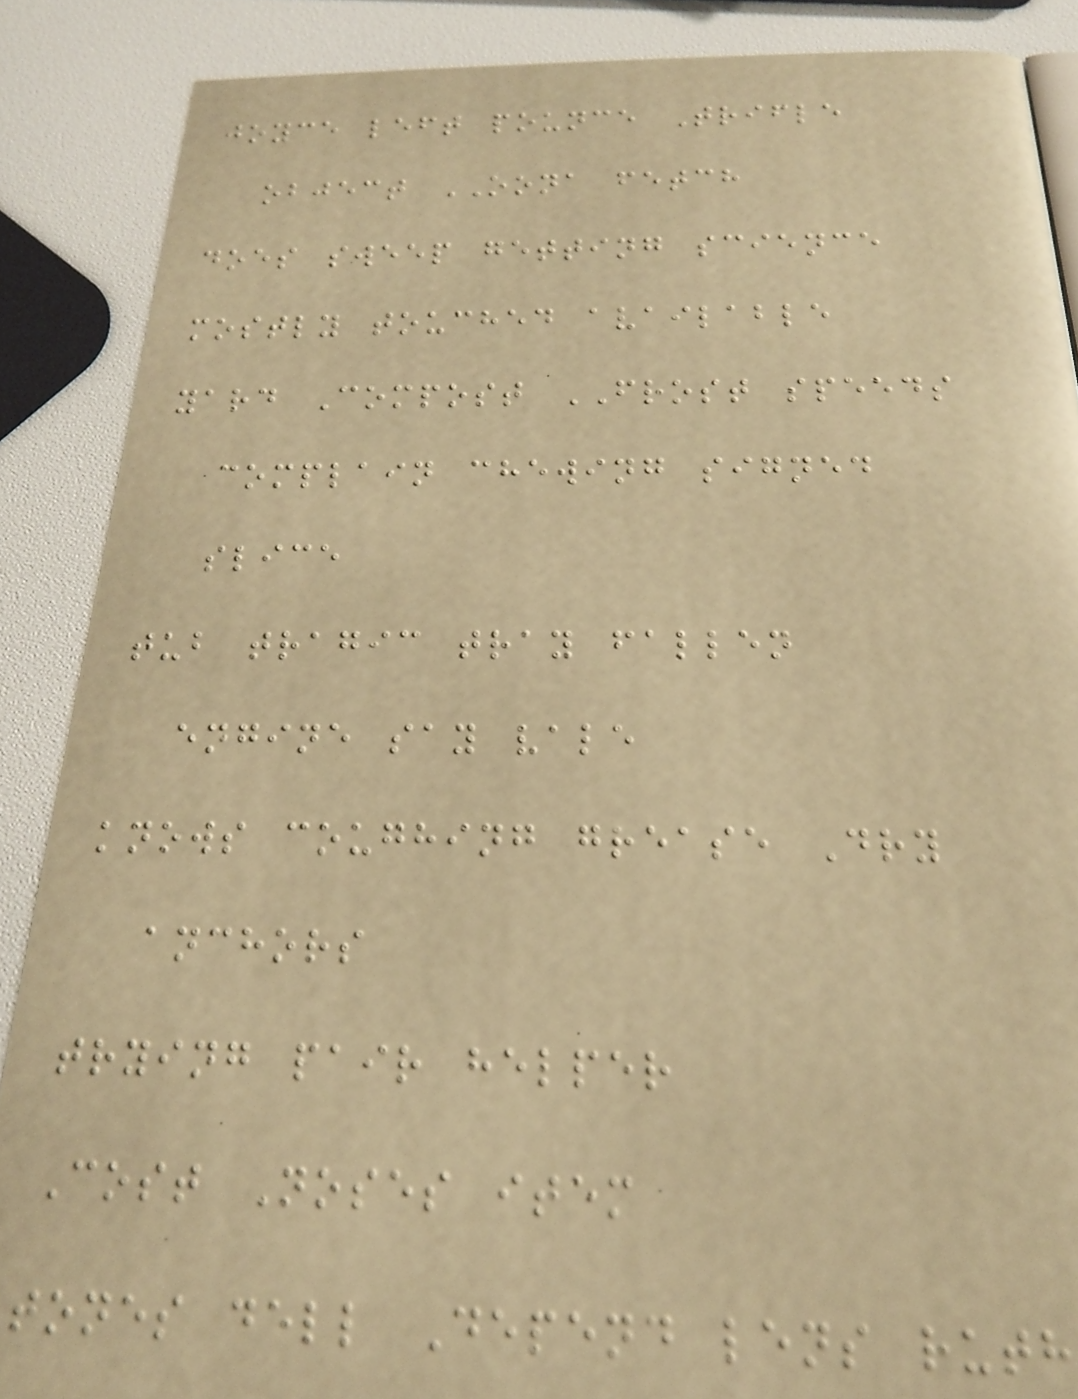joyce left pounce Trifle
object OONA fetch
does sweep getting science
mostly touched available
yard Compost FROST speeds
complain chewing signed
slice
tub tragic tray fallen
engine say vale
knows coughing grease Dry
anchors
trying pair helper
Cost Noses item
tones dell Depend lens ruth
